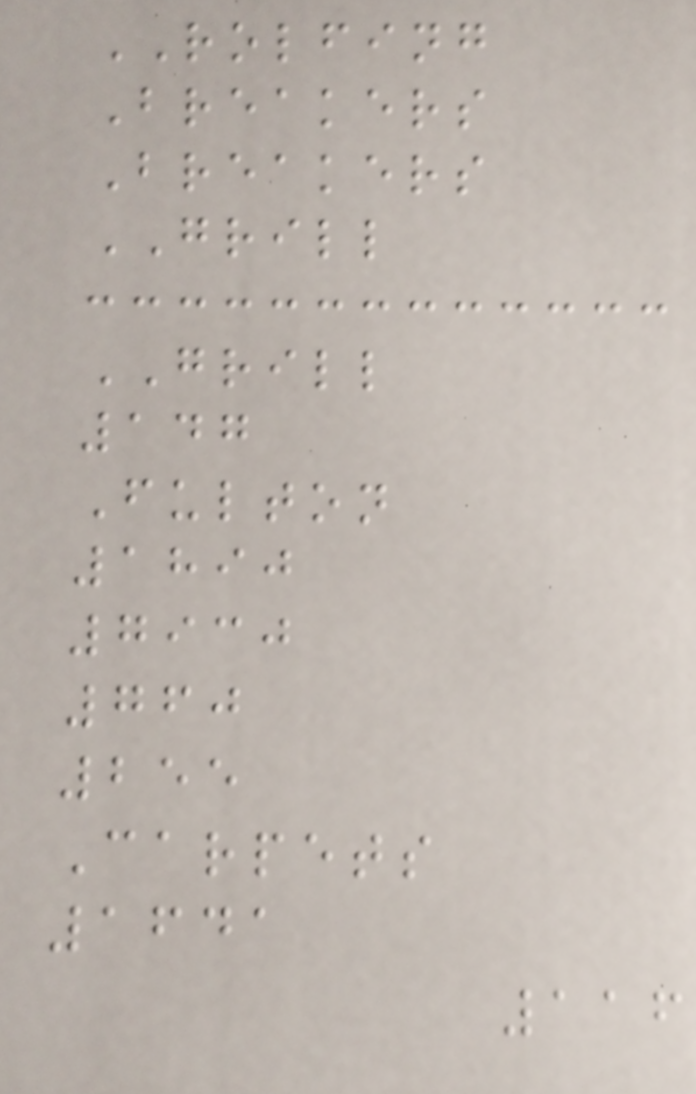ROLFING
Breakers
Breakers
GRILL
GRILL
147
Fulton
1890
7930
760
255
Carpets
1641
116
